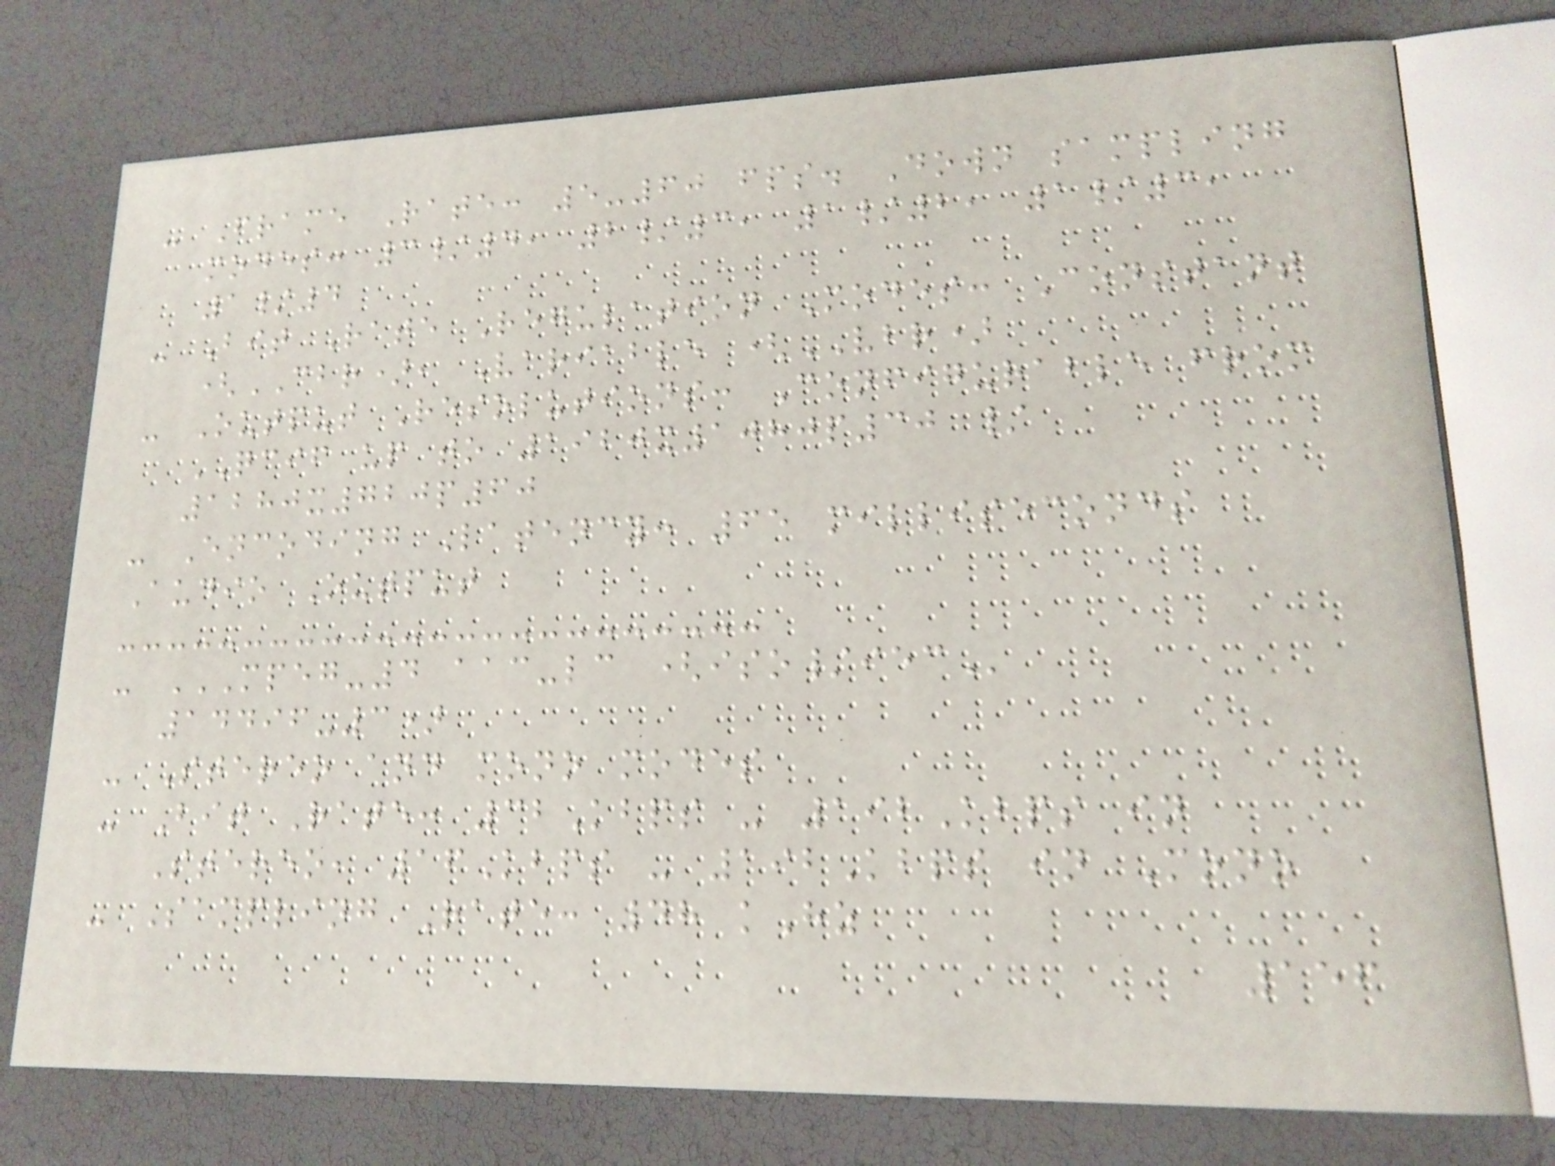- Frame Rate: 5-60 fps. Down sampling
modes: 3/4, 2/3, 1/2, 1/3,
1/4
- Bit Rate Regulation Modes: Constant
(CBR), Variable (VBR)
- Output Resolutions: Configurable from
QCIF up to 1920x1080p30 /
1280x720p60
- Encoding Latency: 65 milliseconds
Audio Output
- MPEG-4 AAC-LC (ISO/IEC
14496-3)
- Stereo and mono modes
- Bit Rate: 32Kbps - 192Kbps in
Stereo, 16Kbps - 192Kbps in Mono
- Sampling Rate: 48 kHz
156
